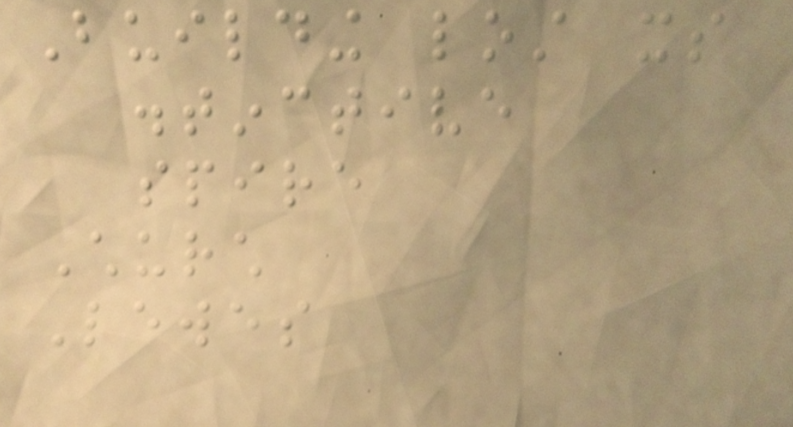Building lost its
distinctive
spire
Church
Lewes
